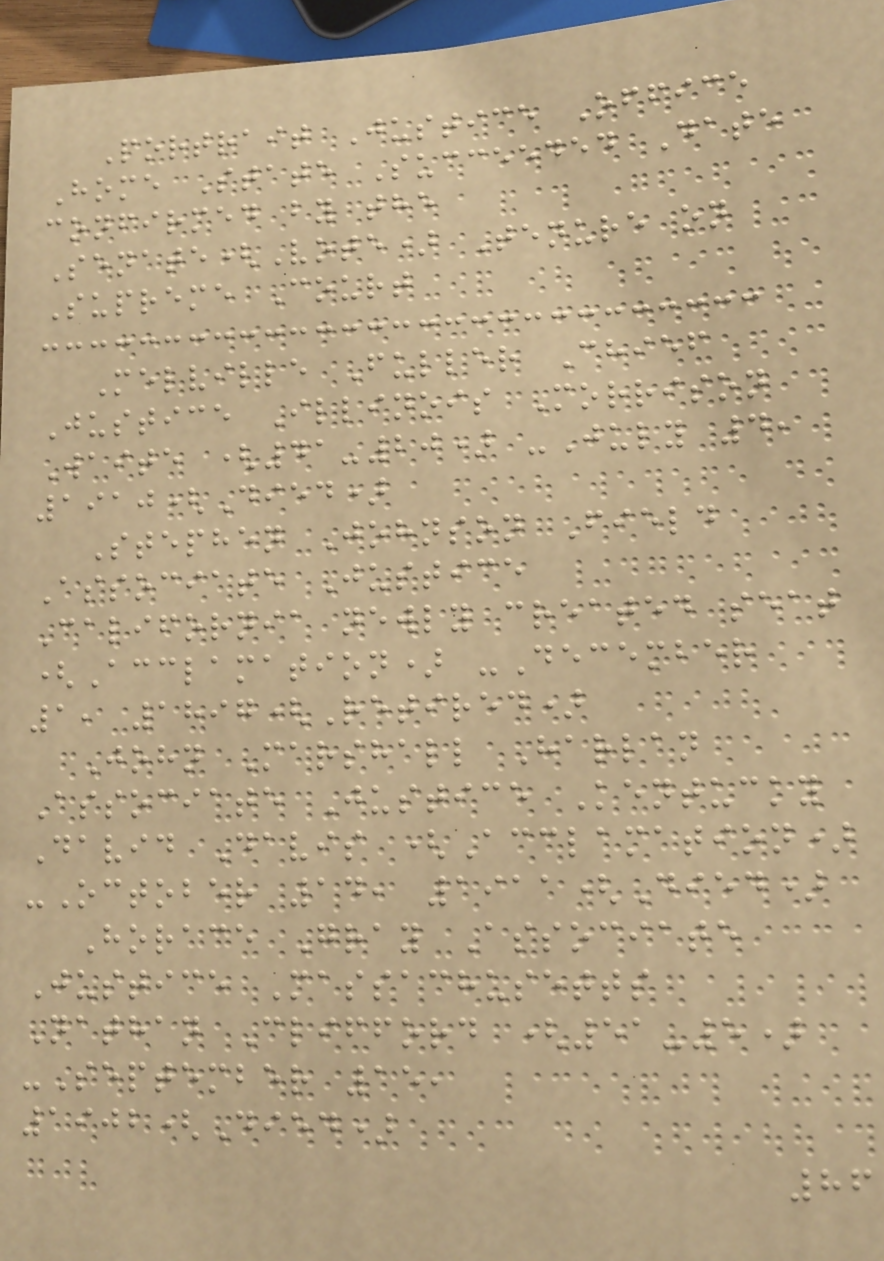Portrait Justice Office
Home State Succeeded Date
confirmed by the
Senate(Vote) Tenure on
Supreme Court
Melville Fuller Chief
Justice Illinois Morrison
Waite (41-20) -July 4,
1910(Died)
Stephen Johnson Field
Associate Justice
California newly created seat
(Acclamation) -December
1, 1897(Retired)
John Marshall Harlan
Associate Justice Kentucky
David Davis (Acclamation)
-October 14, 1911(Died)
Horace Gray Associate
Justice Massachusetts
Nathan Clifford (51-5)
-September 15,
1902(Died)
86
